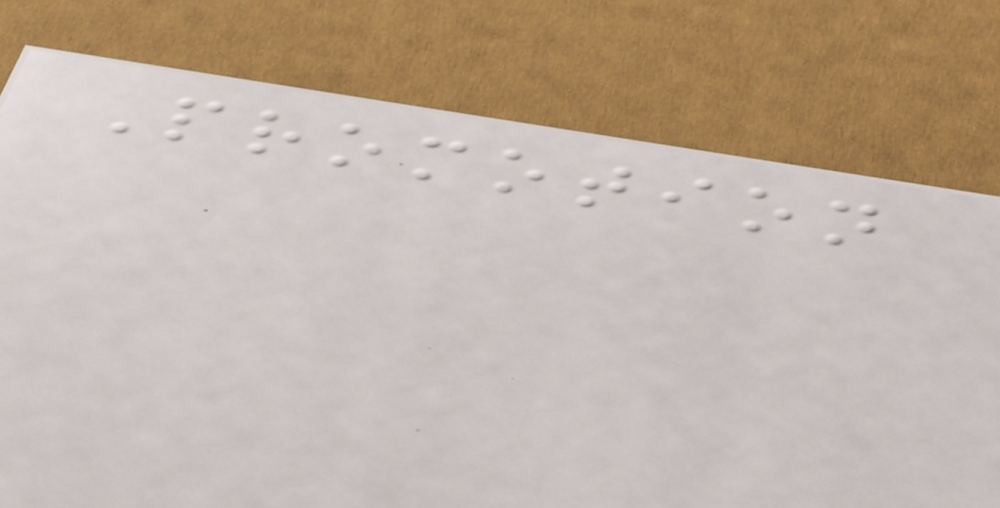Promotion
